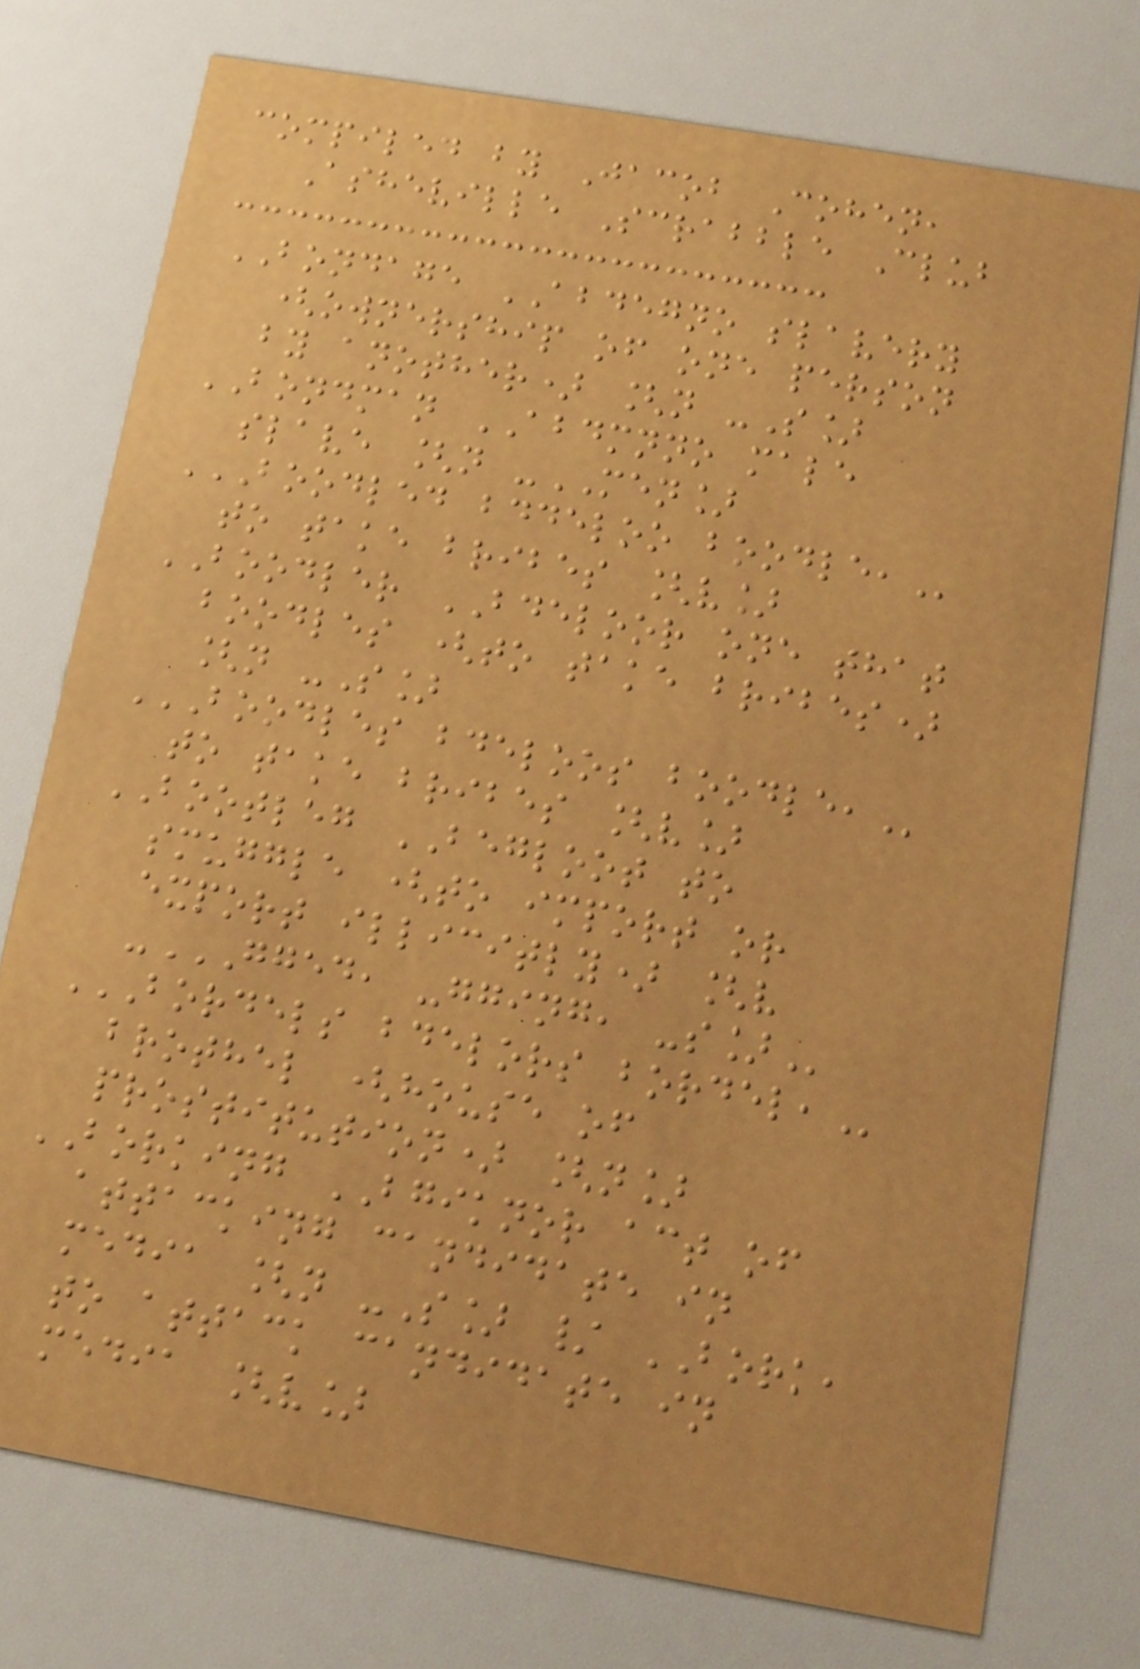compiled by Jacob Cohen,
Asheville Scrabble Club
BONDAGE ABDEGNO slavery
(ownership of one person
by another) [n -S]
BONDMAN ABDMNNO male
slave [n -MEN]
BOODLED BDDELOO BOODLE,
to take bribes [v]
BOODLER BDELOOR one that
boodles (to take bribes)
[n -S]
BOODLES BDELOOS BOODLE,
to take bribes [v]
BOOTLEG BEGLOOT to
smuggle (to import or
export illicitly) [v
-GGED, -GGING, -S]
BORDELS BDELORS BORDEL,
brothel (house of
prostitution) [n]
BORKING BGIKNOR act of
attacking candidate in
media [n -S] / BORK,
to attack candidate in
media [v]
